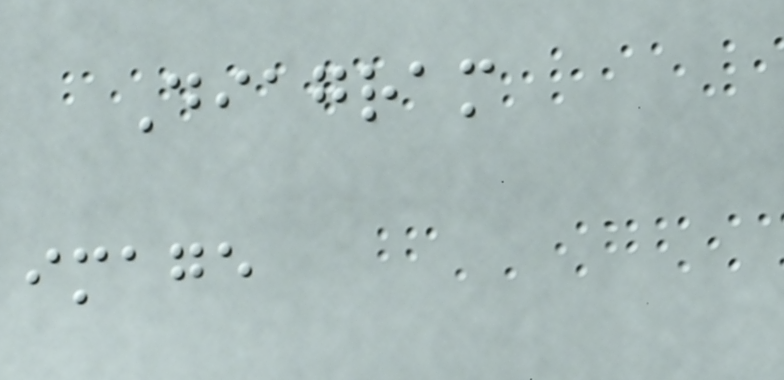Diagram
image
